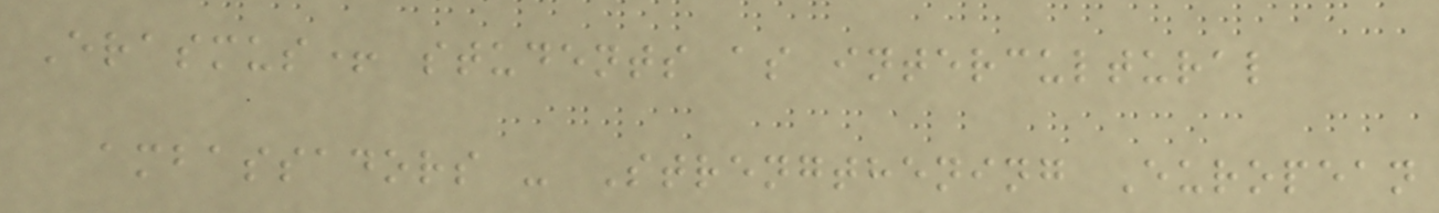Erasmus+ students as intercultural
ambassadors - Strengthening European
